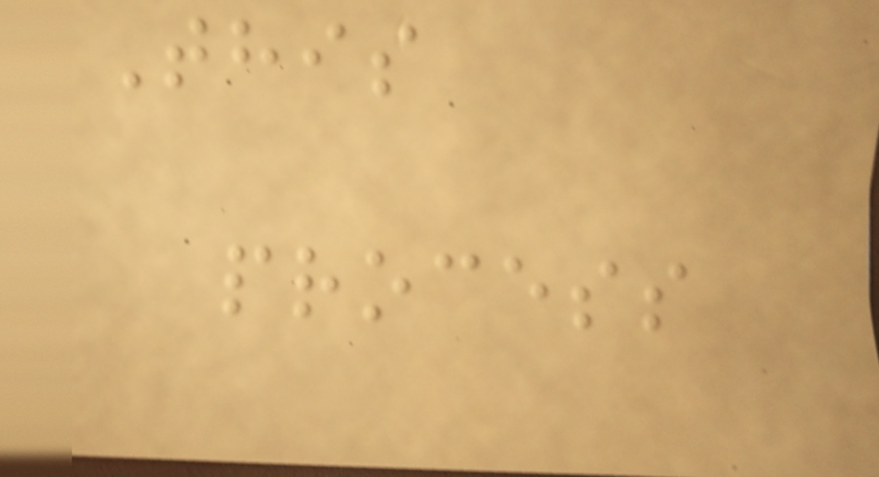This
process
